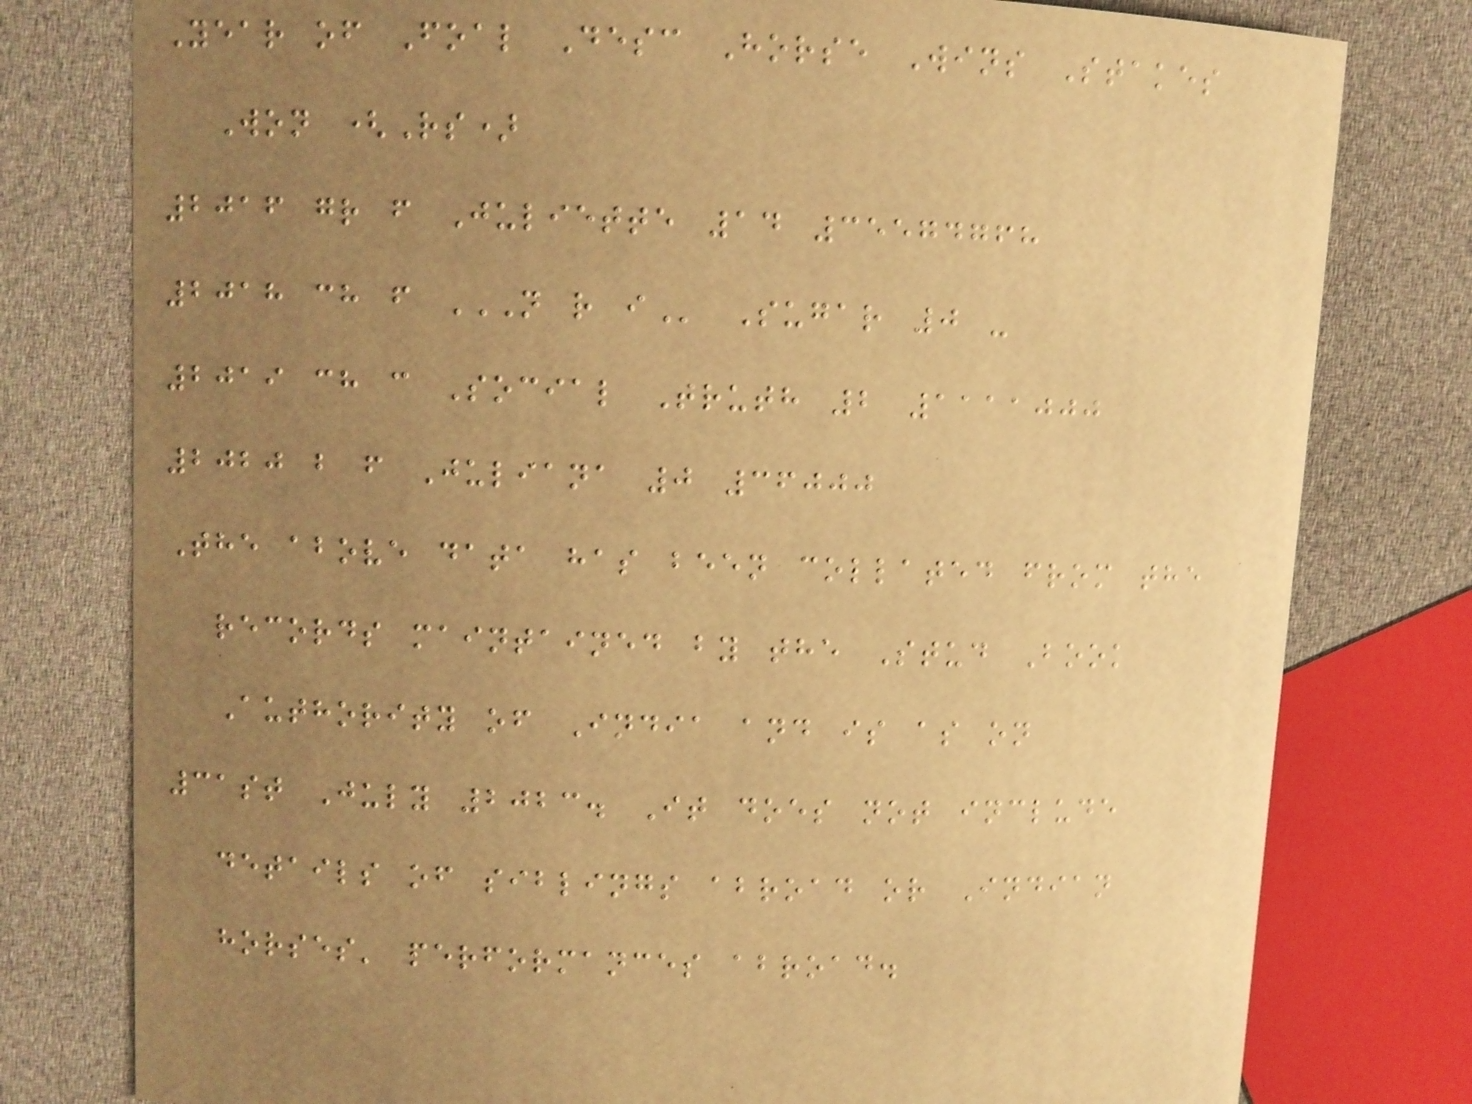Year of Foal Desc Horse Wins Stakes
Won (Rs)
2016 gr f Juliette 14 35574768
2018 ch f N R I Sugar 0 -
2019 ch c Social Truth 2 1111000
2020 b f Juliana 0 36000
The above data has been collated from the
records maintained by the Stud Book
Authority of India and is as on
31st July 2023. It does not include
details of siblings abroad or Indian
horses' performances abroad.
